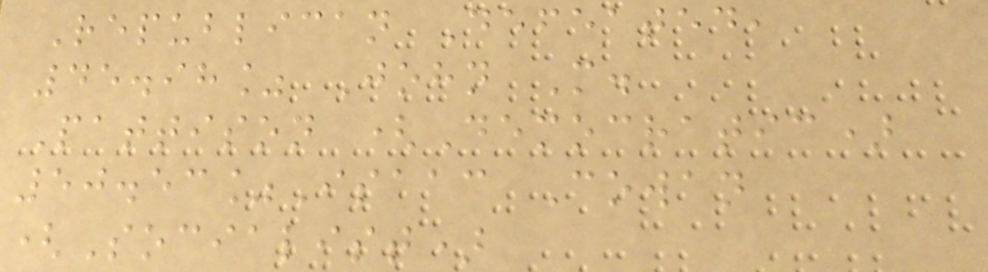Republican Defeated,
45.98% John M.
Pattison (Democratic)
50.53%Isaac Cowan
(Socialist)
